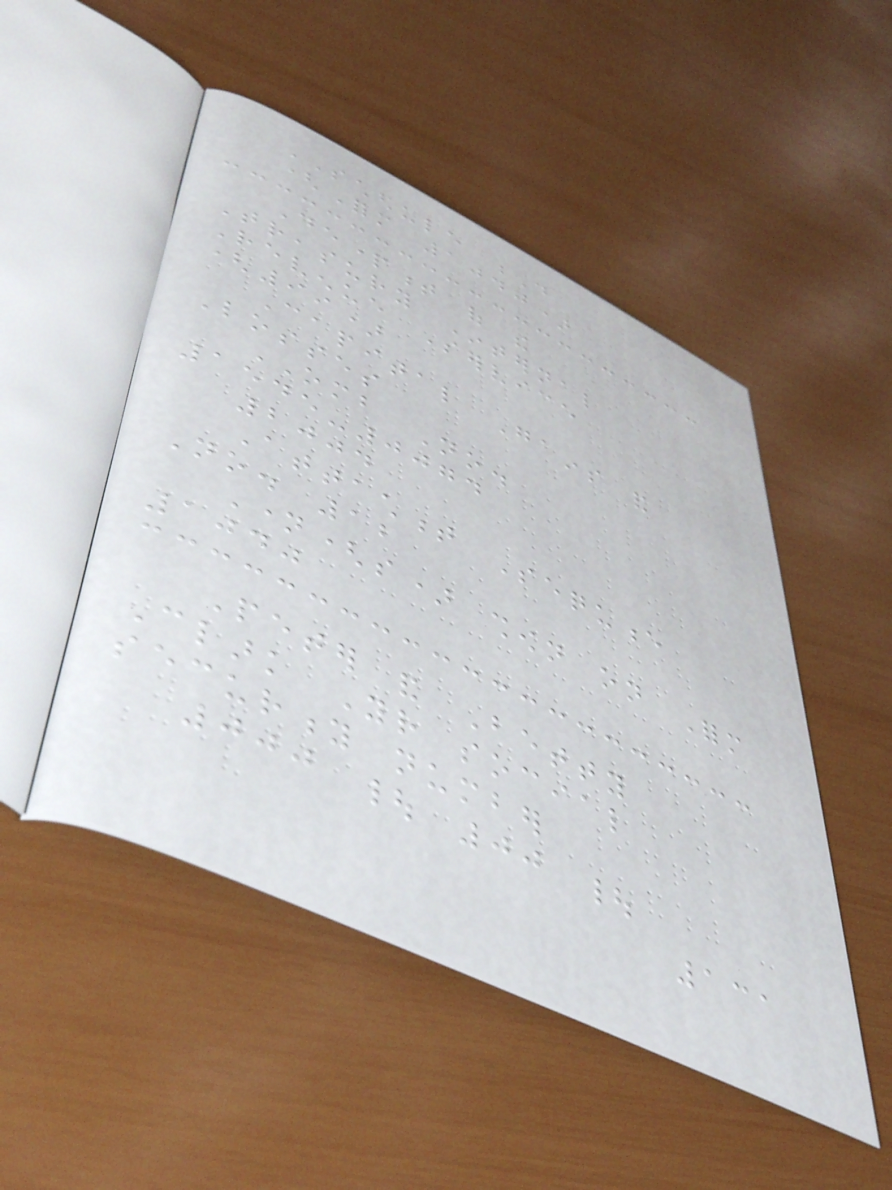SCHEDULE D
(Form 1040)
Department of the
Treasury Internal
Revenue Service
(99)
Capital Gains and
Losses
OMB No.
1545-0074
2004
Attachment Sequence
No. 12
Name(s) shown on Form
1040
Peter and Betty
Clark Your social
security number
000 | 00 |
131
